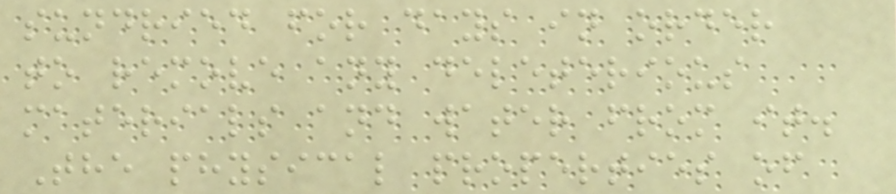sundried for days in order
to remove any deleterious
materials and water from it.
The physical properties of
